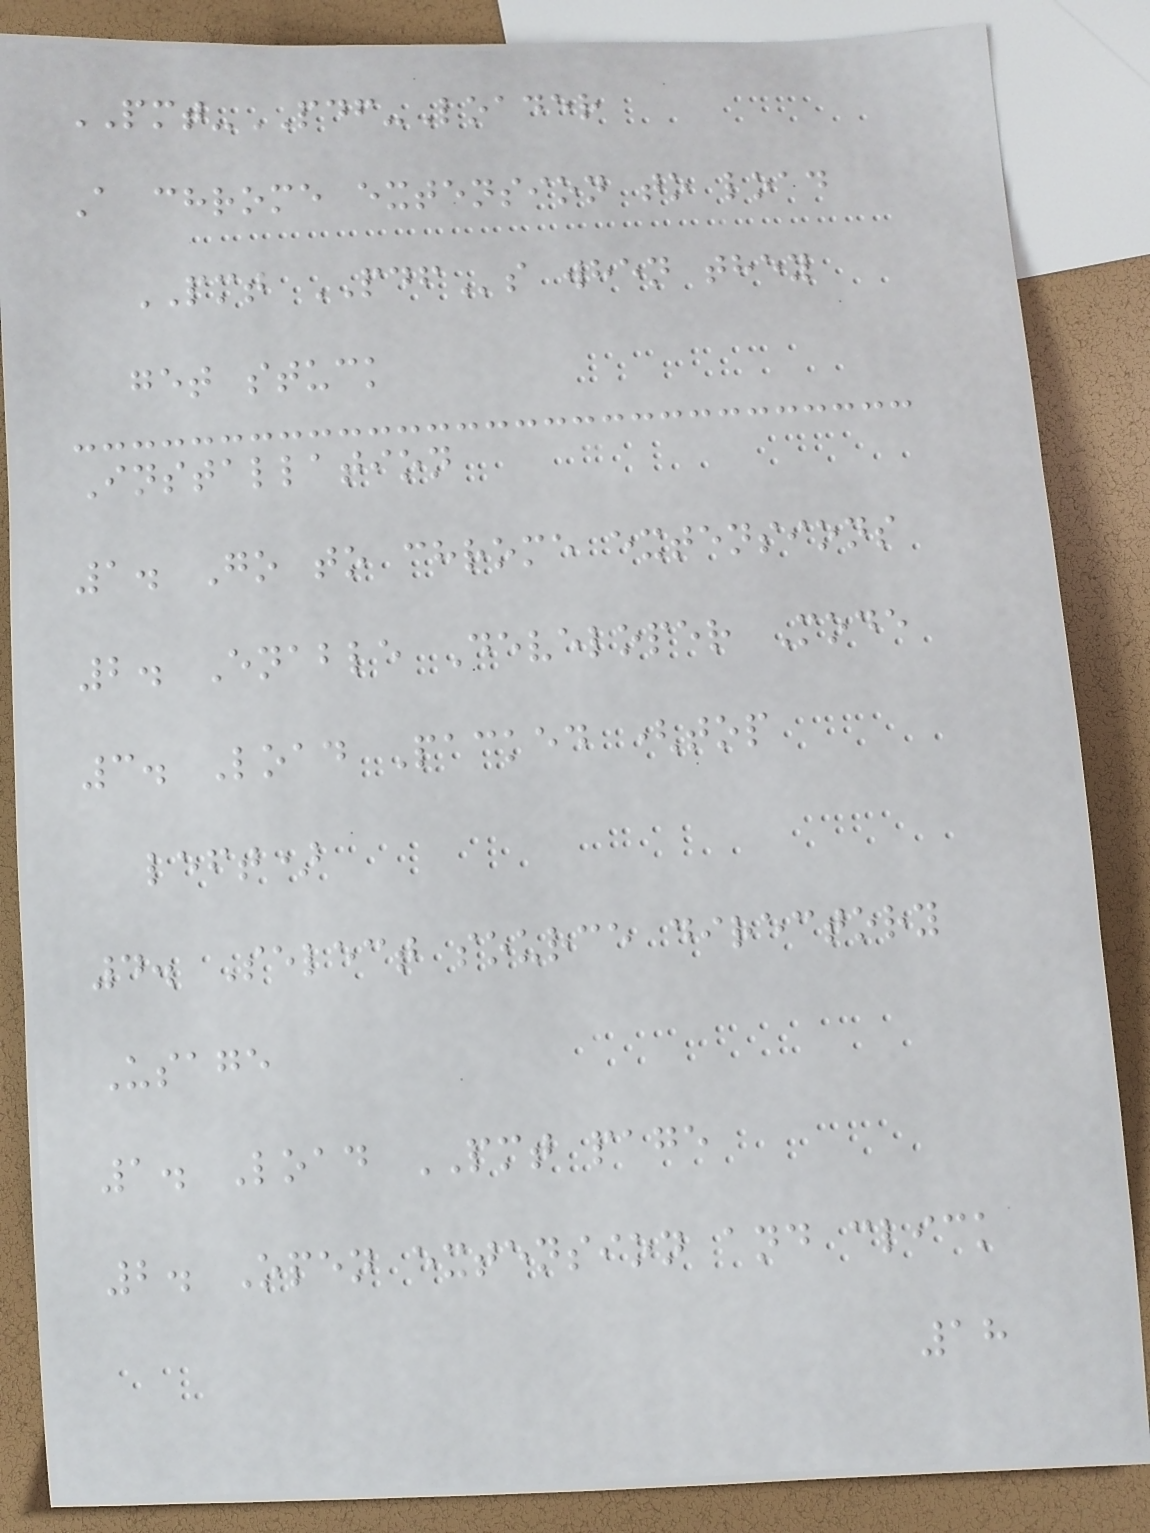PMT-PDF-Loader
A chrome extension to load
PMT PDFs when they
get stuck
Installation
1. Go to chrome extensions
2. Enable Developer Mode
3. Load Packed (top
left)
4. Select source directory
Usage
1. Load PMT page
2. Open extension and click
18
